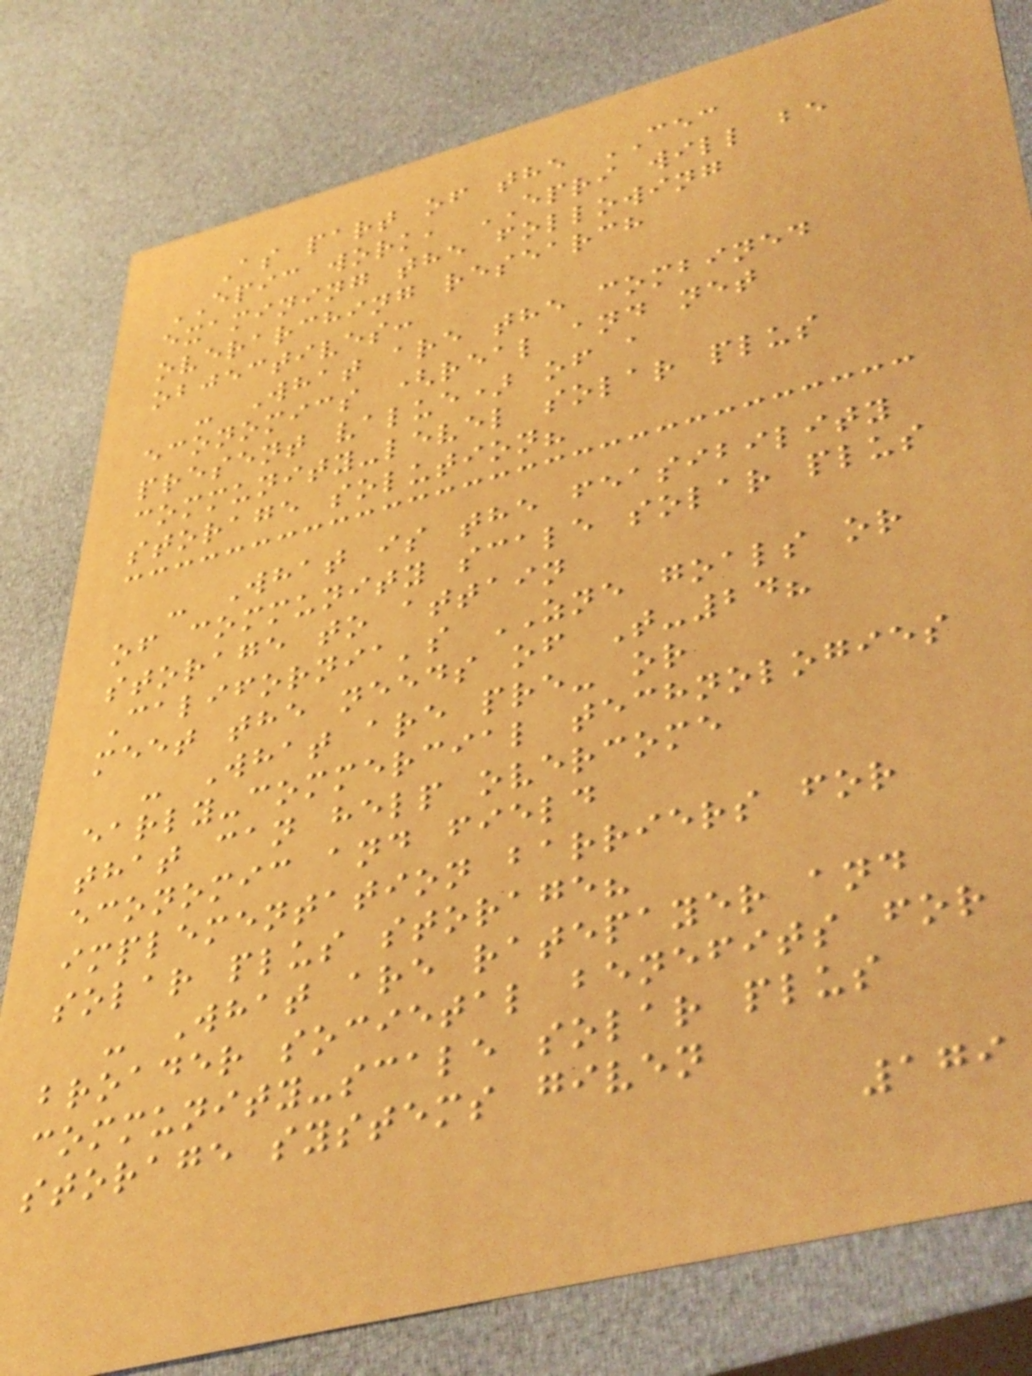As part of the CEC
EPIC work, EPRI will be
examining the following
overarching research
objectives:
- What are the combined
economics (real and net
present value) of a
community-level solar plus
storage solution?
- What is the feasibility
of community scale solar plus
storage to attain
California's ZNE goals or
meet the needs of T-24?
- What are pre- or
early-commercial technologies
that can help overcome
economic and field
implementation barriers for
solar plus storage?
- What are ratepayer and
broader societal benefits for
community-scale solar plus
storage systems given
179
